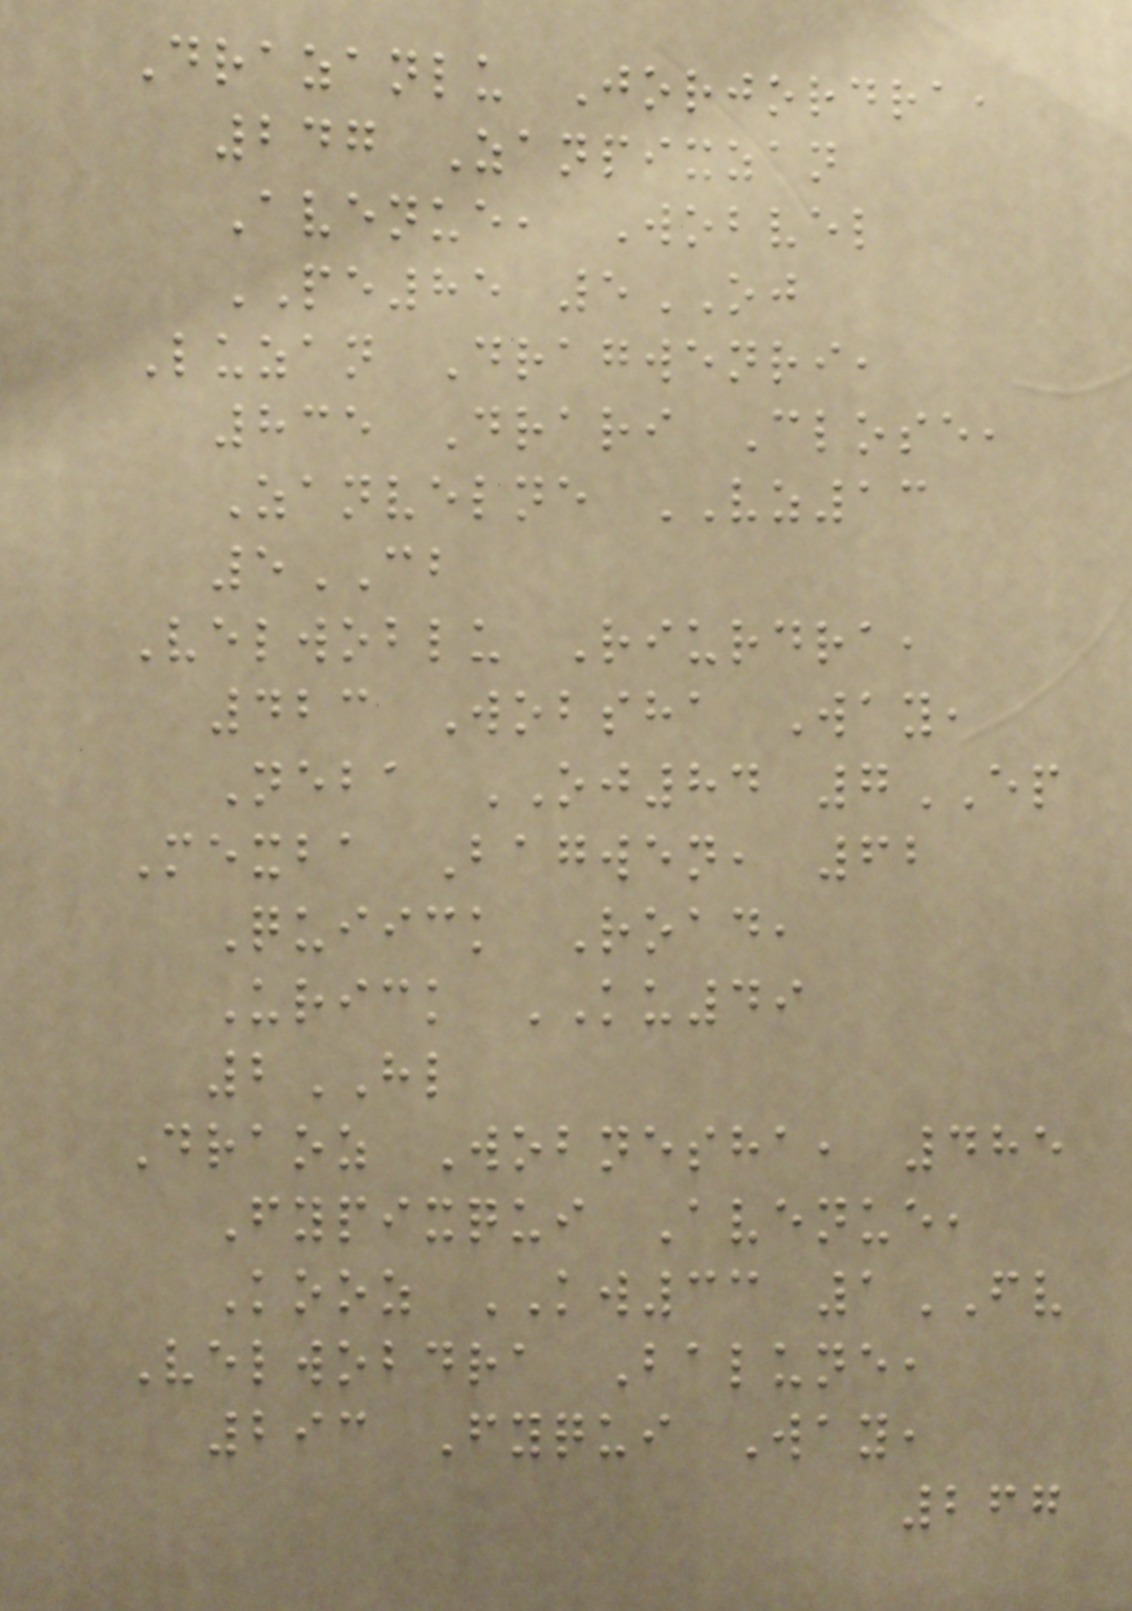Drazanlu Jorjordra,
247 Zanpixzan
Avenue, Wobvel
PE85 5OJ
Luzan Dragwenri,
835 Drari Close,
Zanvelne VZ13
5CB
Velwoblu Riurdra,
423 Wobsha Way,
Neba OJ84 7EP
Mexba Bagwen, 62
Quiick Road,
Urick KU49
2HL
Draoz Wobnesha, 485
Fypixqui Avenue,
Kooz KW33 1FV
Velwobdra Balune,
293 Fyqui Way,
267
